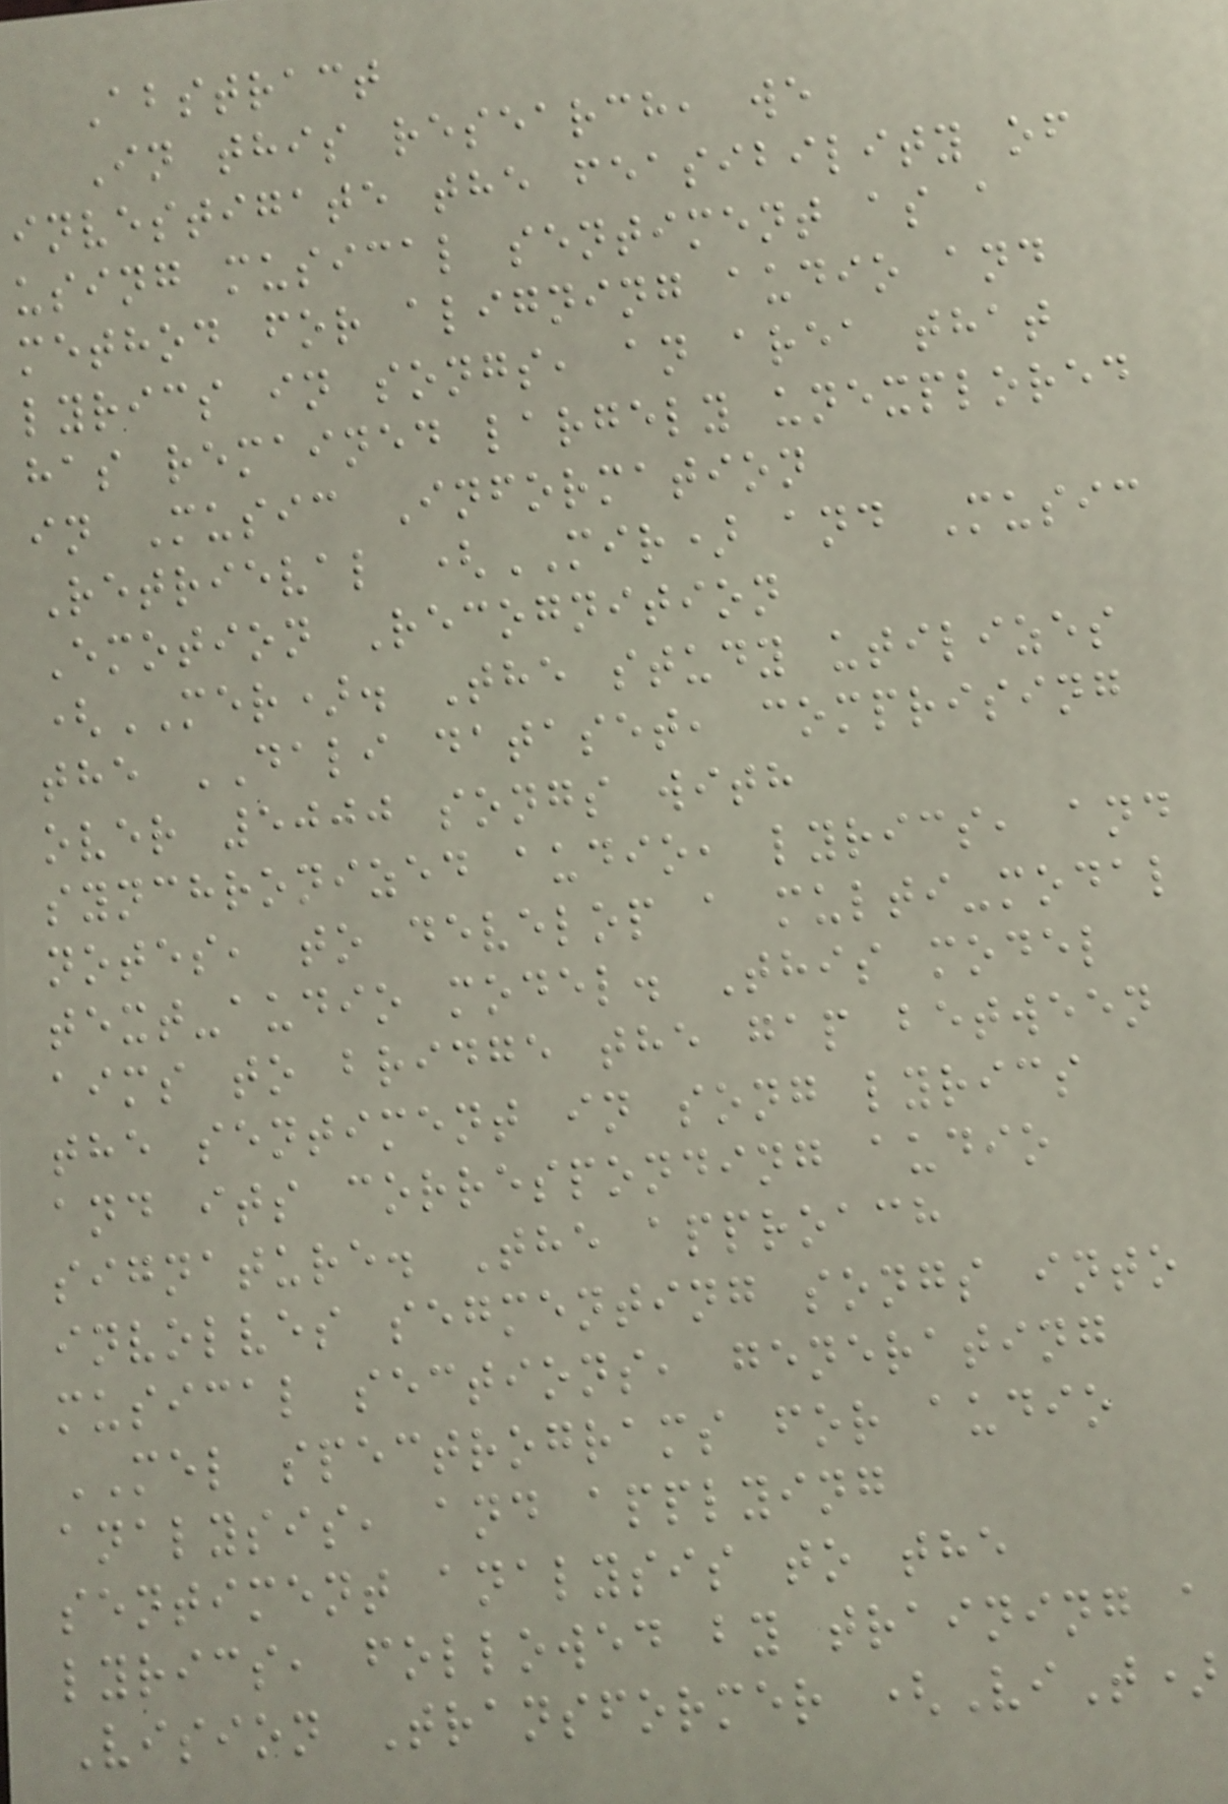Abstract
In this research, we
investigate the feasibility of
using musical sentiment as a
method for aligning audio and
lyrics in songs, an area that
has remained largely unexplored
in Music Information
Retrieval (MIR) and Music
Emotion Recognition
(MER). The study utilizes
the DALI dataset, comprising
over 5000 songs with
synchronized audio, lyrics, and
notes, to develop a multi-modal
text-audio model. This model
aims to bridge the gap between
the sentiment in song lyrics
and its corresponding audio
signature. The approach
involves segmenting songs into
musical sections, generating
MEL spectrograms for audio
analysis, and applying
sentiment analysis to the
lyrics, followed by training a
Vision Transformer (ViT)
